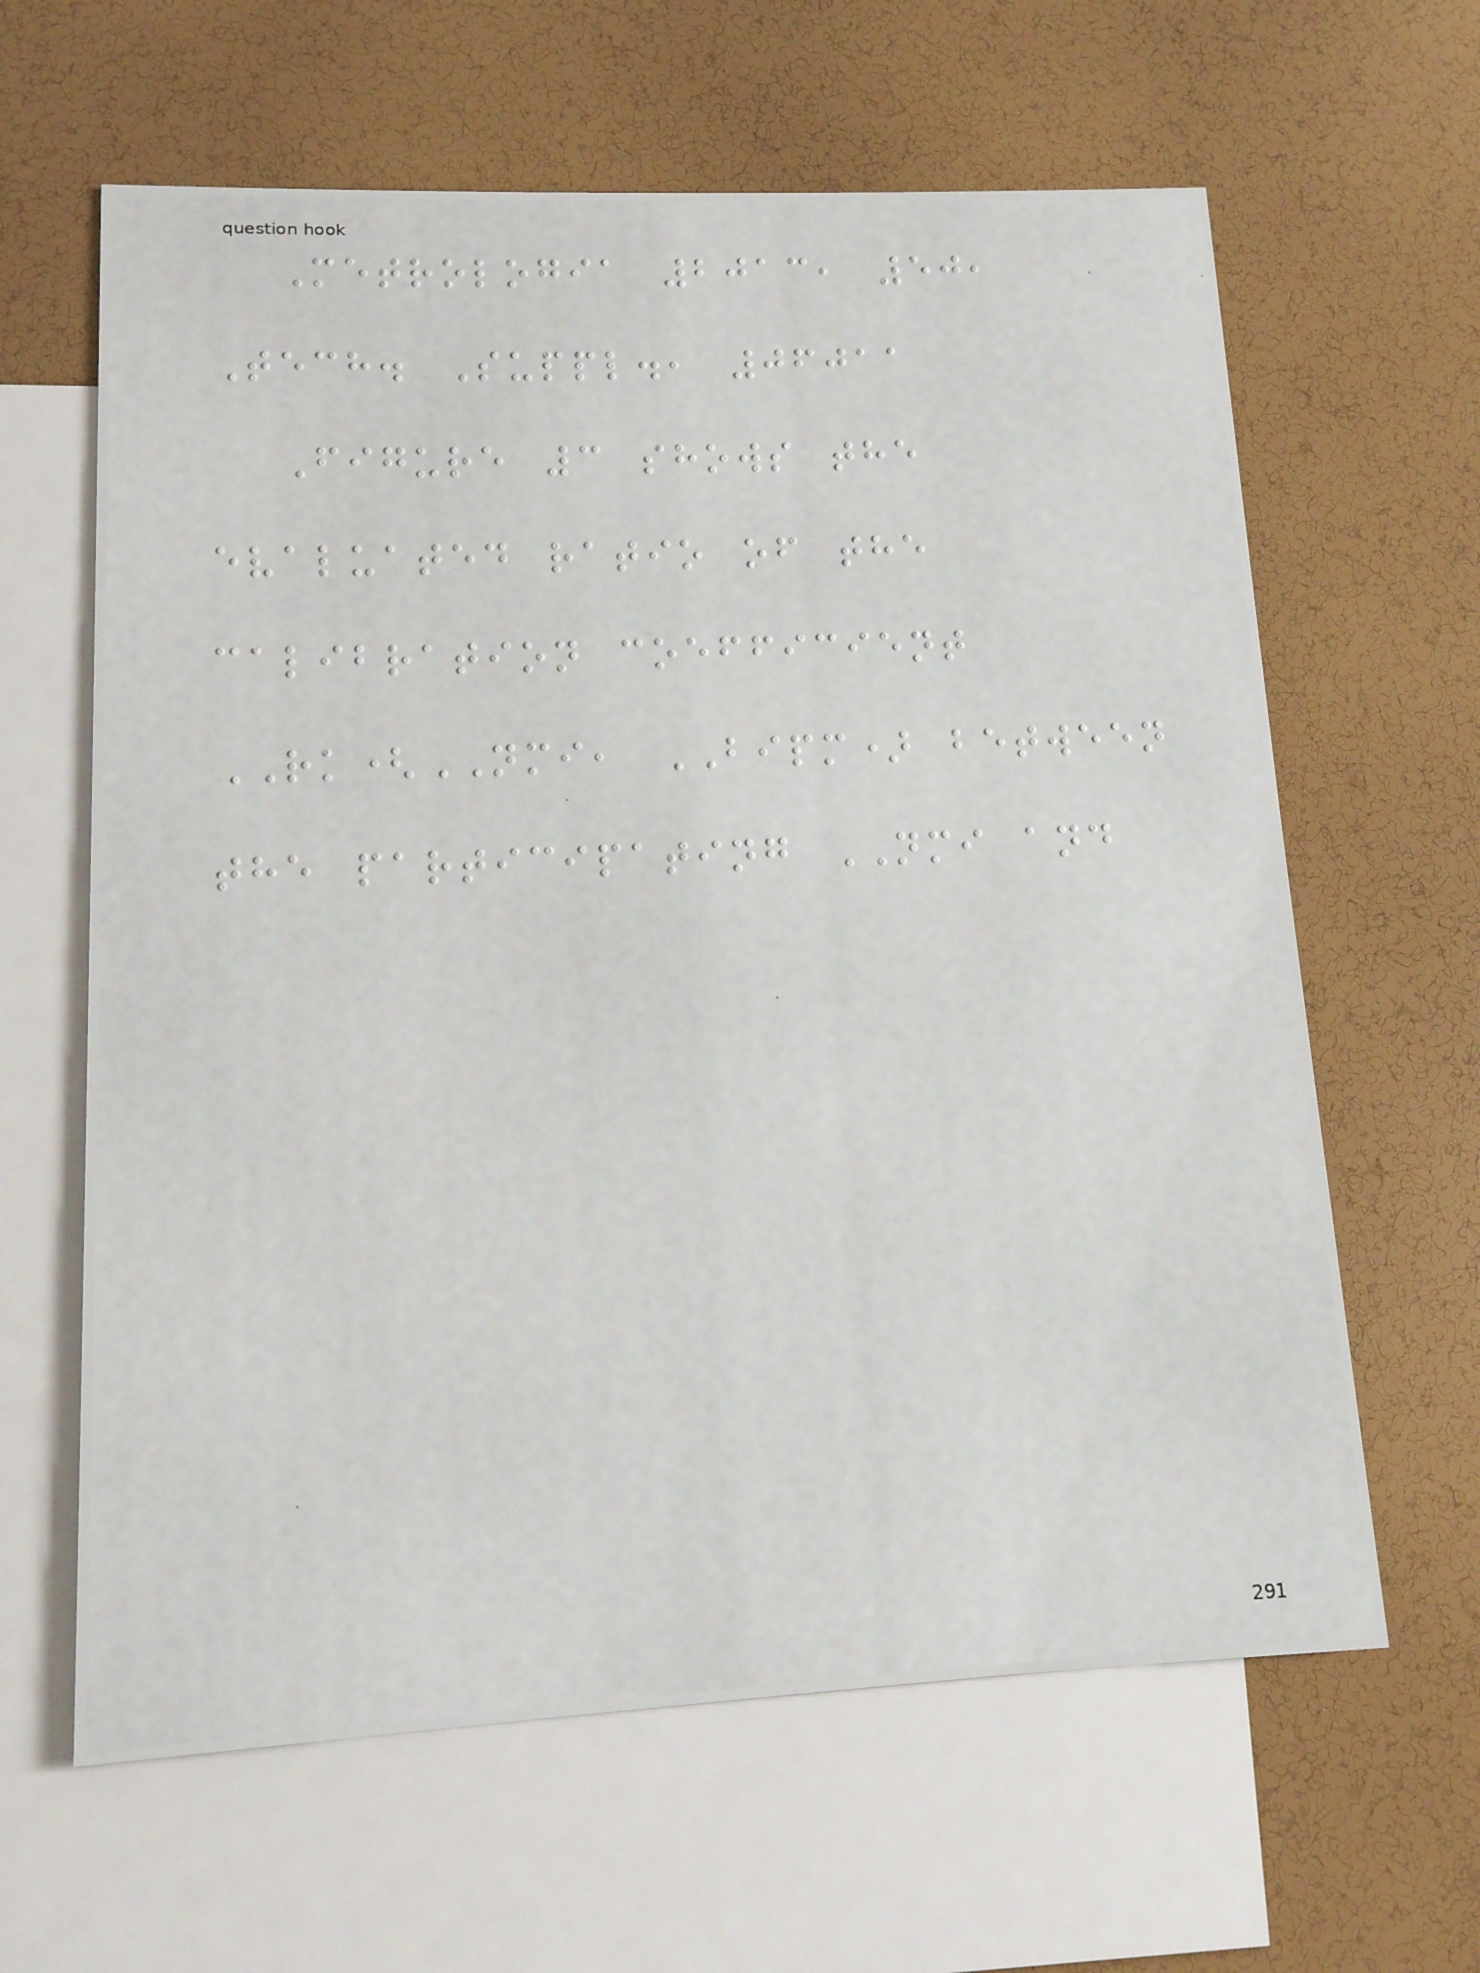Metrologia 2013, 50,
Tech. Suppl., 06011
Figure 3 shows the
evaluated ratio of the
calibration coefficient
RK(NMI, BIPM) between
the participating NMI and
